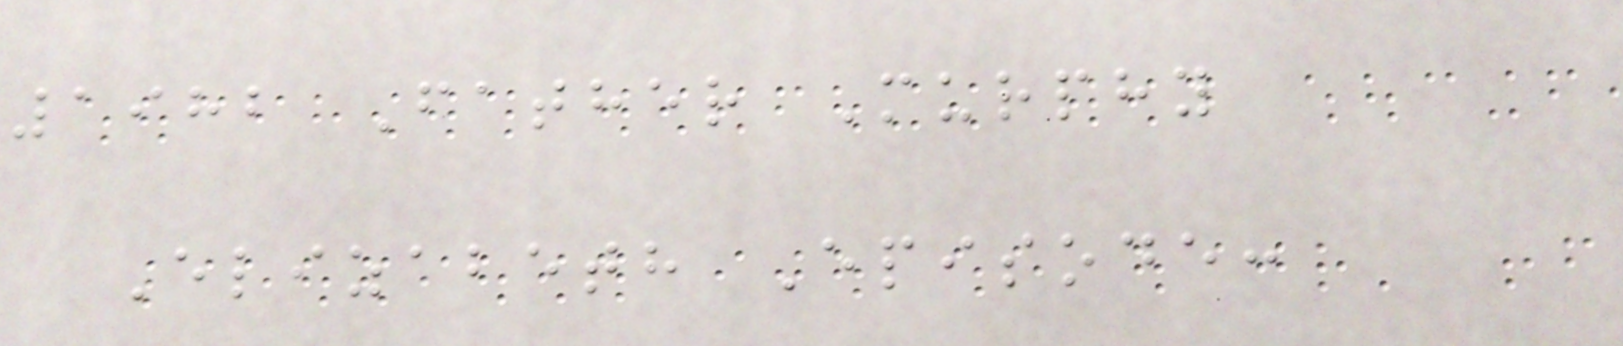1982 Father Murphy
Elizabeth Episode:
